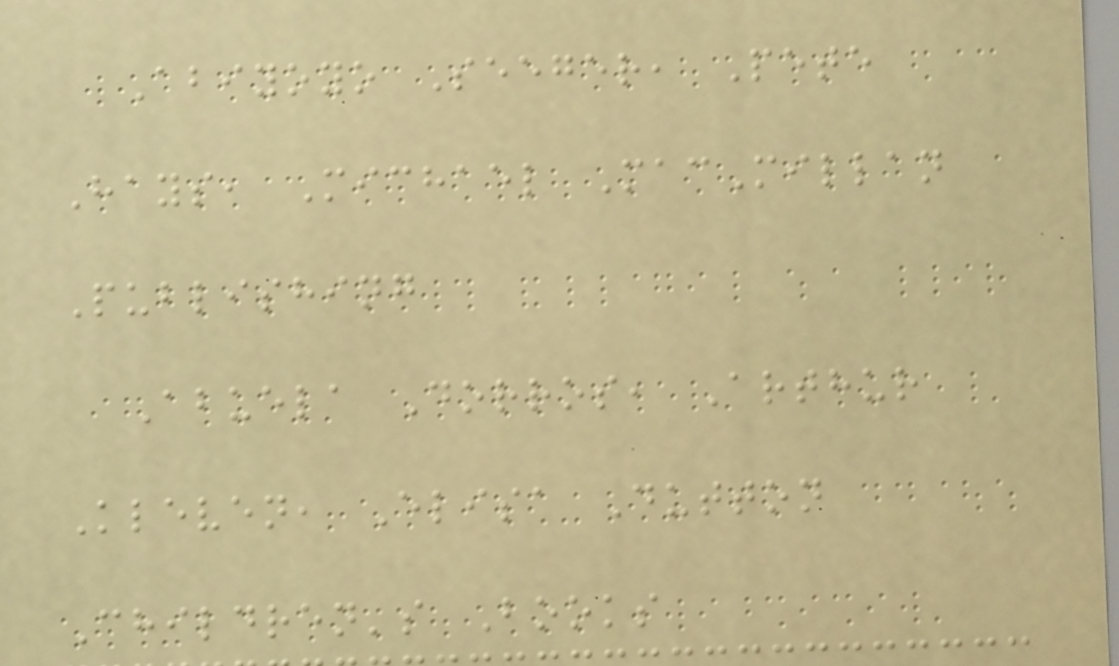Abiyoyo Seeger, Pete
Hays, Michael MacMillan
Publishing
Abuela Dorros, Arthur
Kleven, Elisa Dutton
Children's Books
